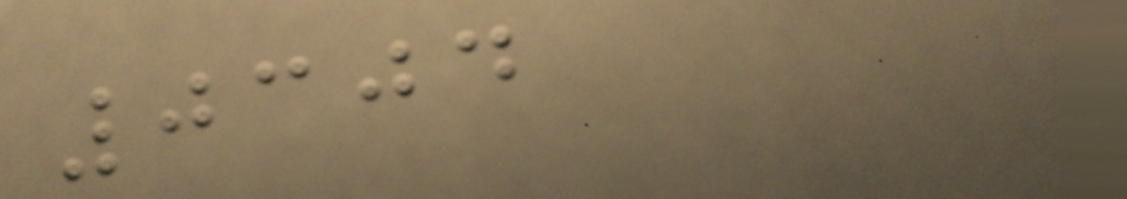0304
